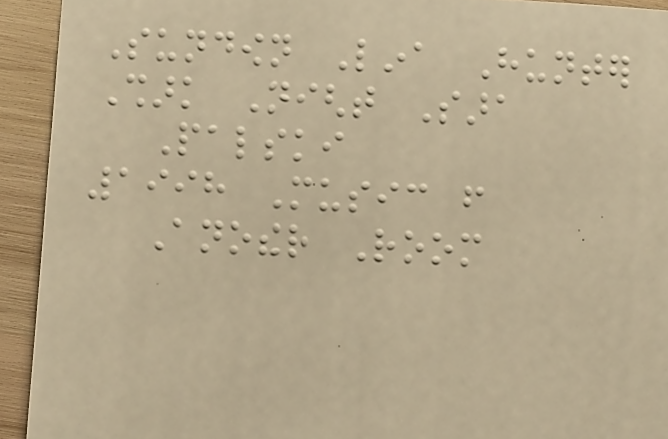Sundown Lina Hunter
Shark Night Sara
Palski
1998 Music from
Another Room
